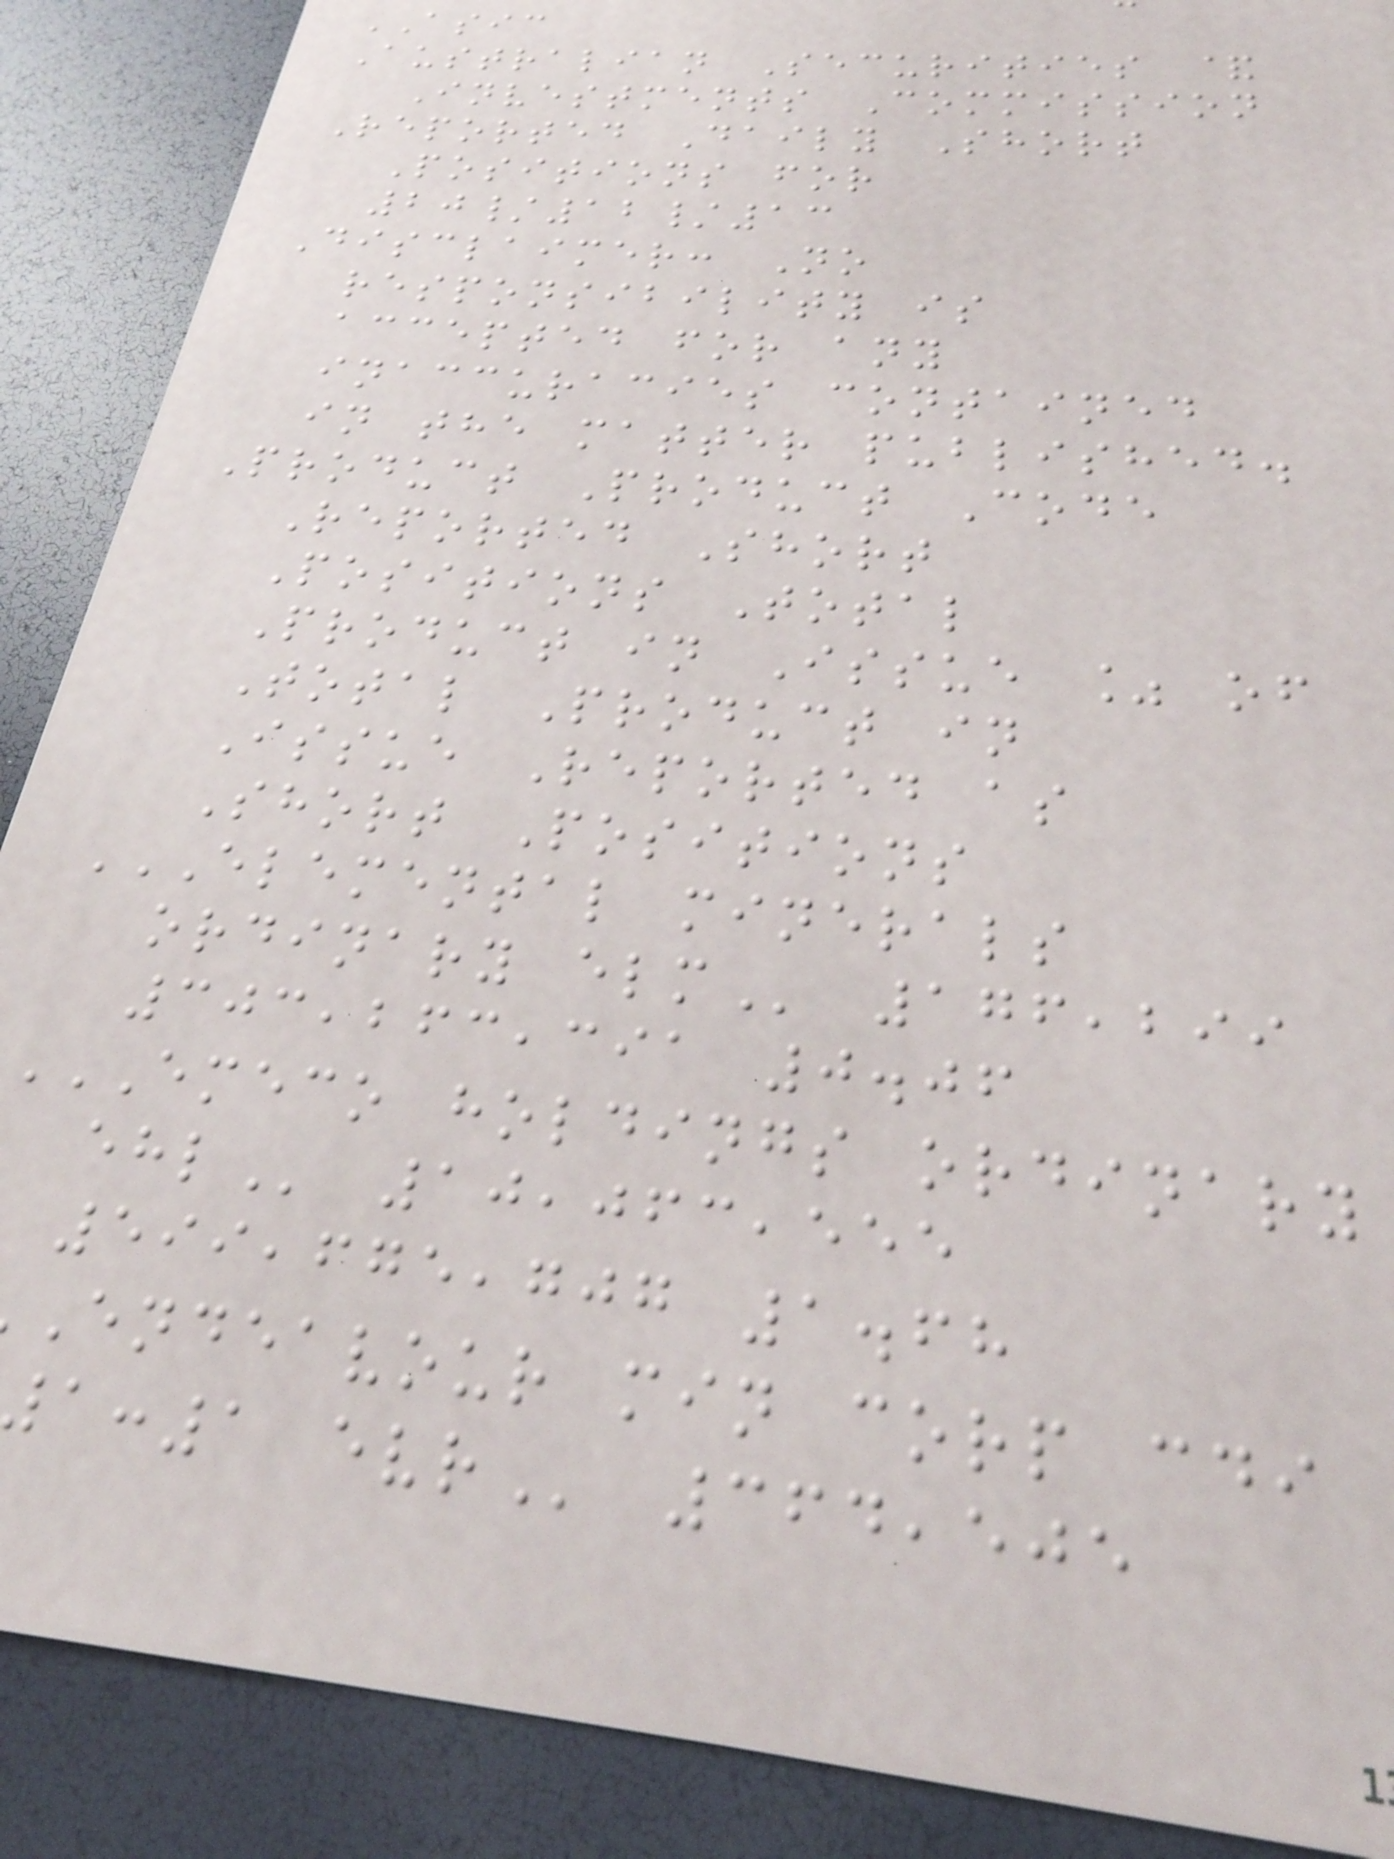ASIC
Australian Securities &
Investments Commission
Reported Daily Short
Positions for
20/12/13
Disclaimer: No
responsibility is
accepted for any
inaccuracies contained
in the matter published.
Product Product Code
Reported Short
Positions Total
Product in Issue % of
Total Product in
Issue Reported as
Short Positions
ELEMENTAL MINERALS
ordinary
303,263,391 0.06
EMECO HOLDINGS ORDINARY
10,063,555
599,675,707 1.68
endeavour min corp cdi
